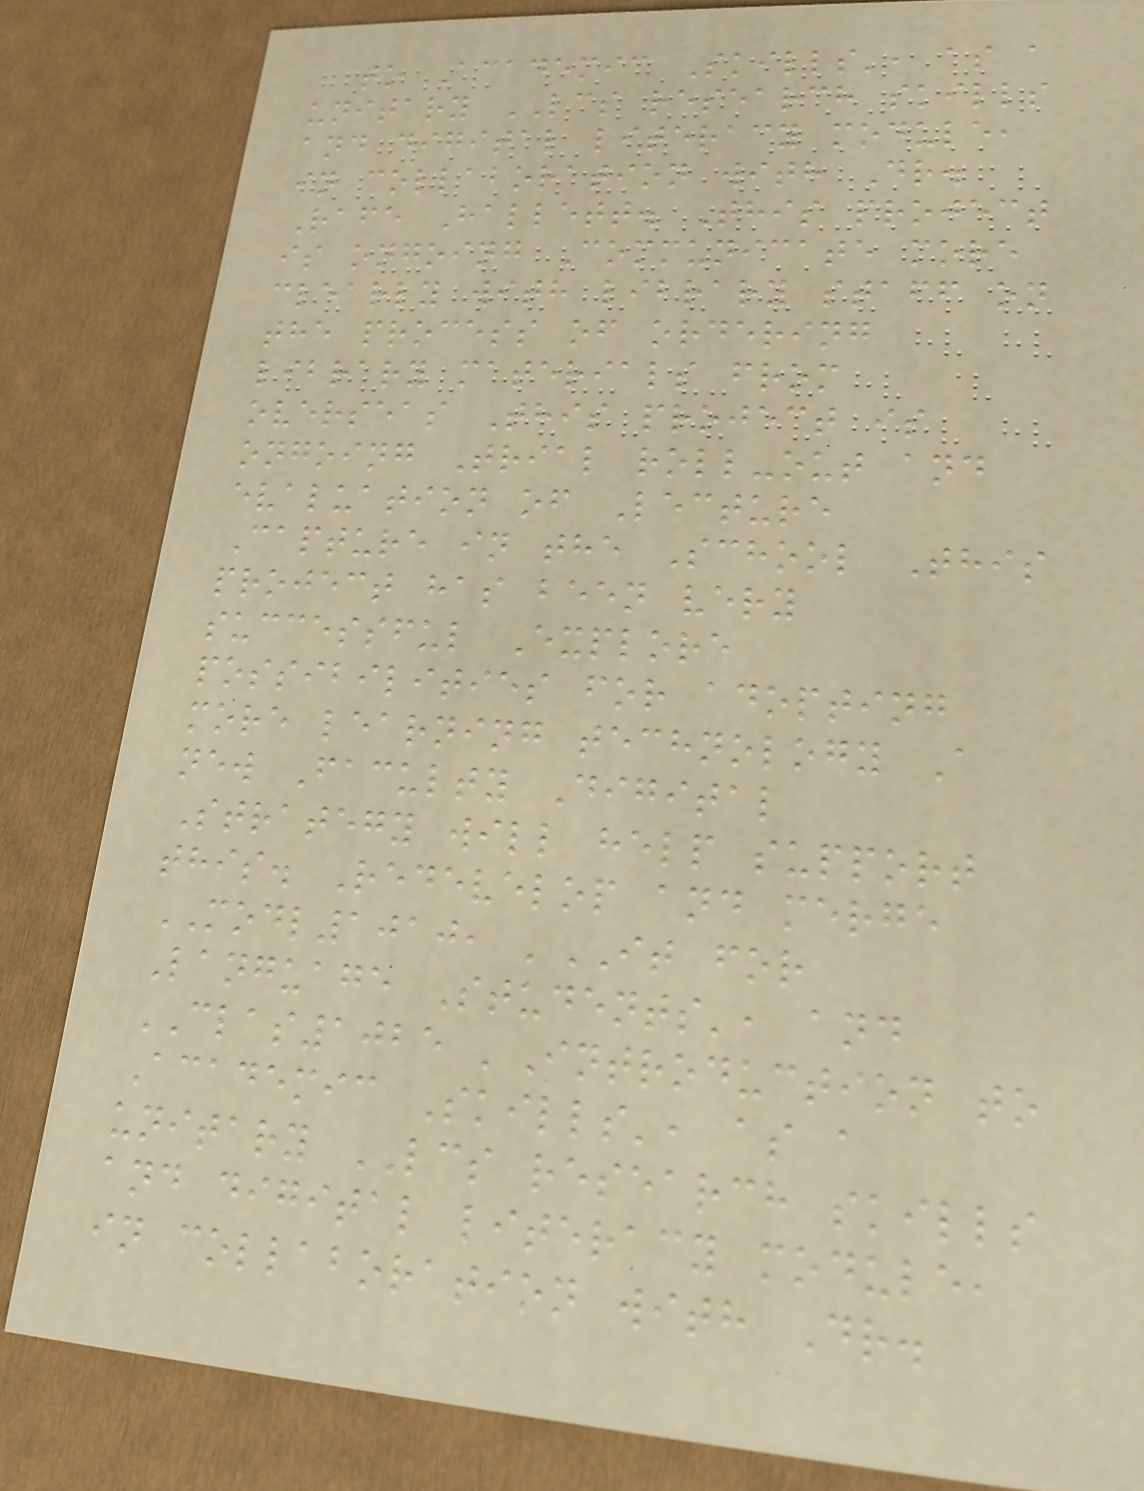to Academic Skills', as a
unitary LCS research skills
and digital literacy module,
in collaboration with Dr.
Rafe Hallett. This project
is ongoing Communicate more
clearly with library staff on
the process of ordering
library materials from
overseas This project is
ongoing Trial roll-out and
evaluation of Lecture
Capture in the School This
project has been very
successful Explore
possibilities for adopting
more learning technology A
new Faculty Digital
Strategy will help support
this. Redevelop and merge
MODL1010, 'IT for
Language Students', and
CLAS1025 'Introduction to
Academic Skills', as a
unitary LCS research skills
and digital literacy module,
in collaboration with Dr.
